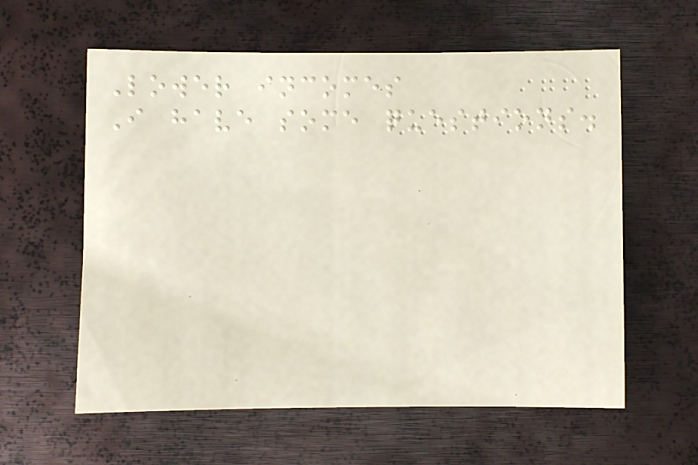Lower incomes
I have some questions.
